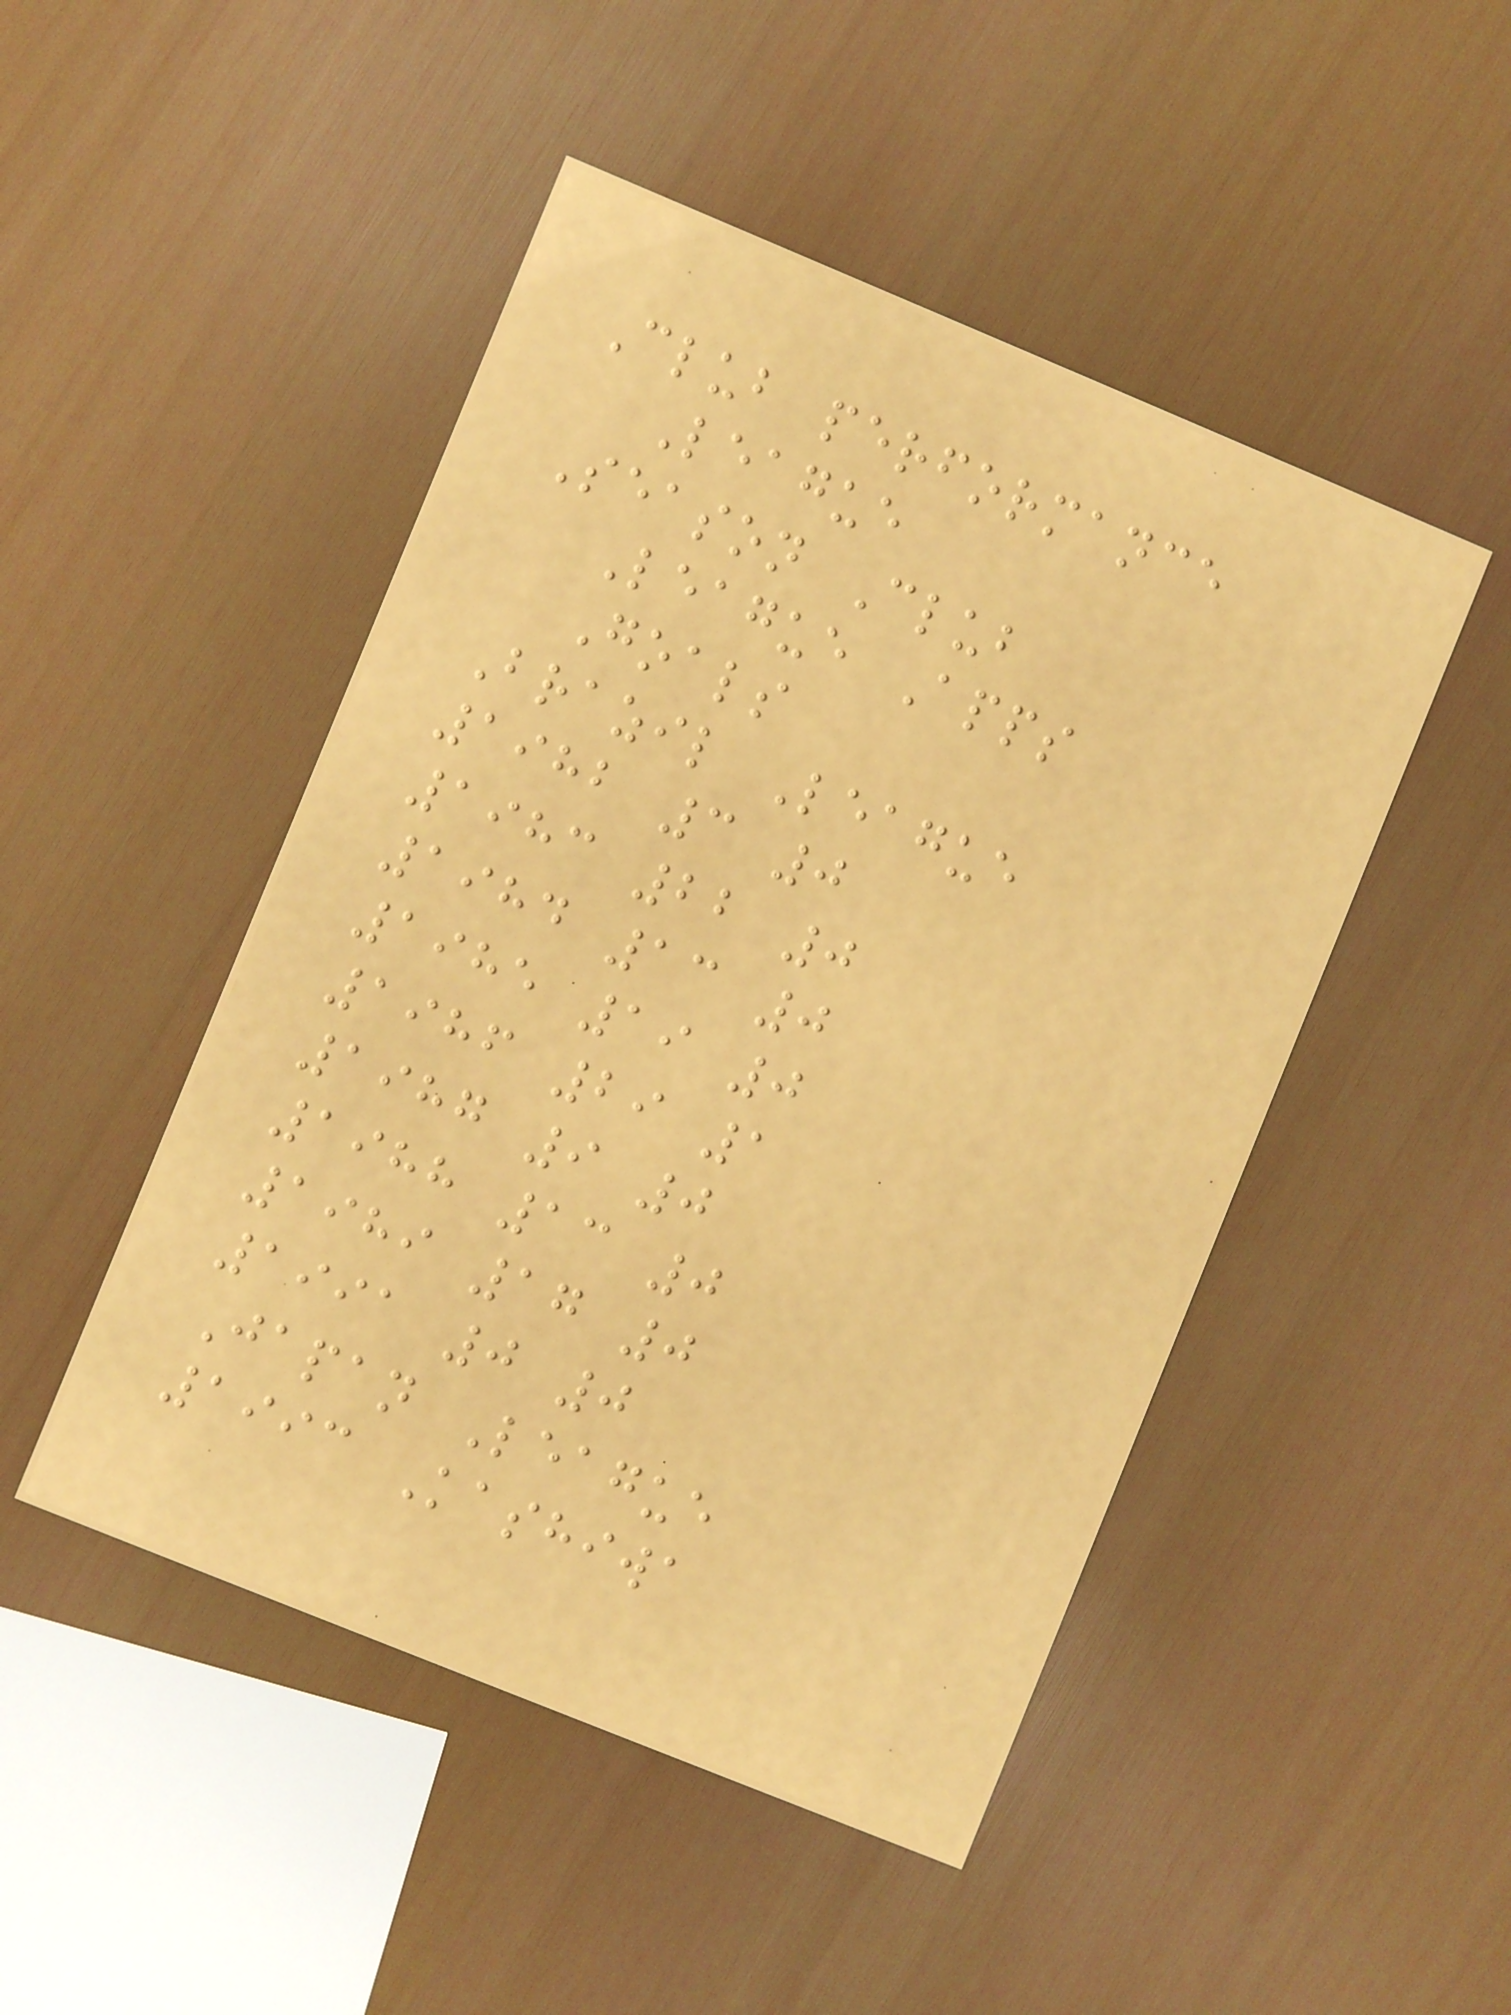Club performance
League
Season Club
League Apps
Goals
Brazil League
1982 3 0
1983 22 0
1984 13 0
1985 19 0
1986 29 1
1987 9 0
1988 13 0
1989 17 0
1991 0 0
Japan League
1993 Kashiwa
